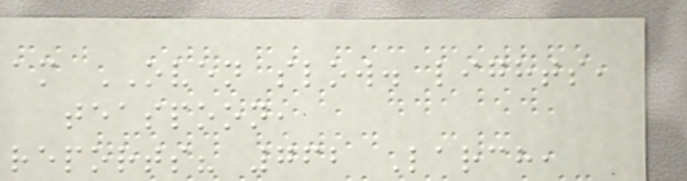am OVEN slow. lights,
teaspoon,
reports? 762 Larch,
